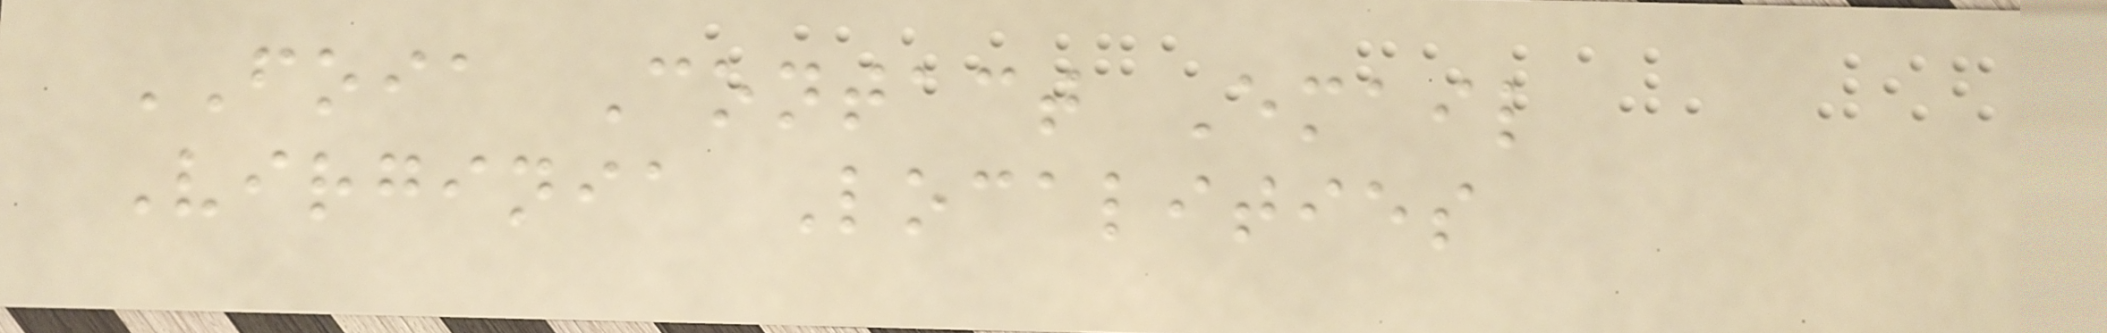FOIA Contact Email
Virginia Localities
